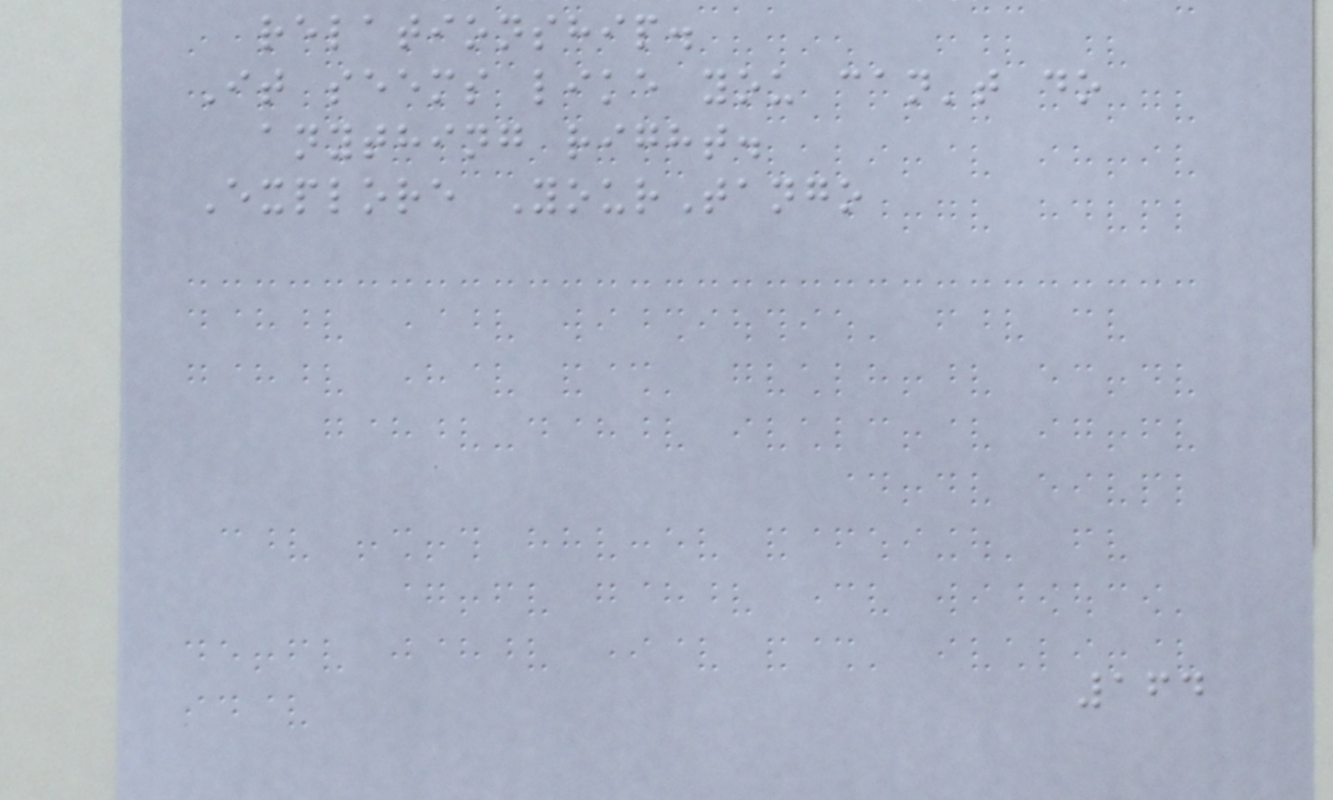relationship.
It seems like you can't do
anything right.
Explore YourTango
164
